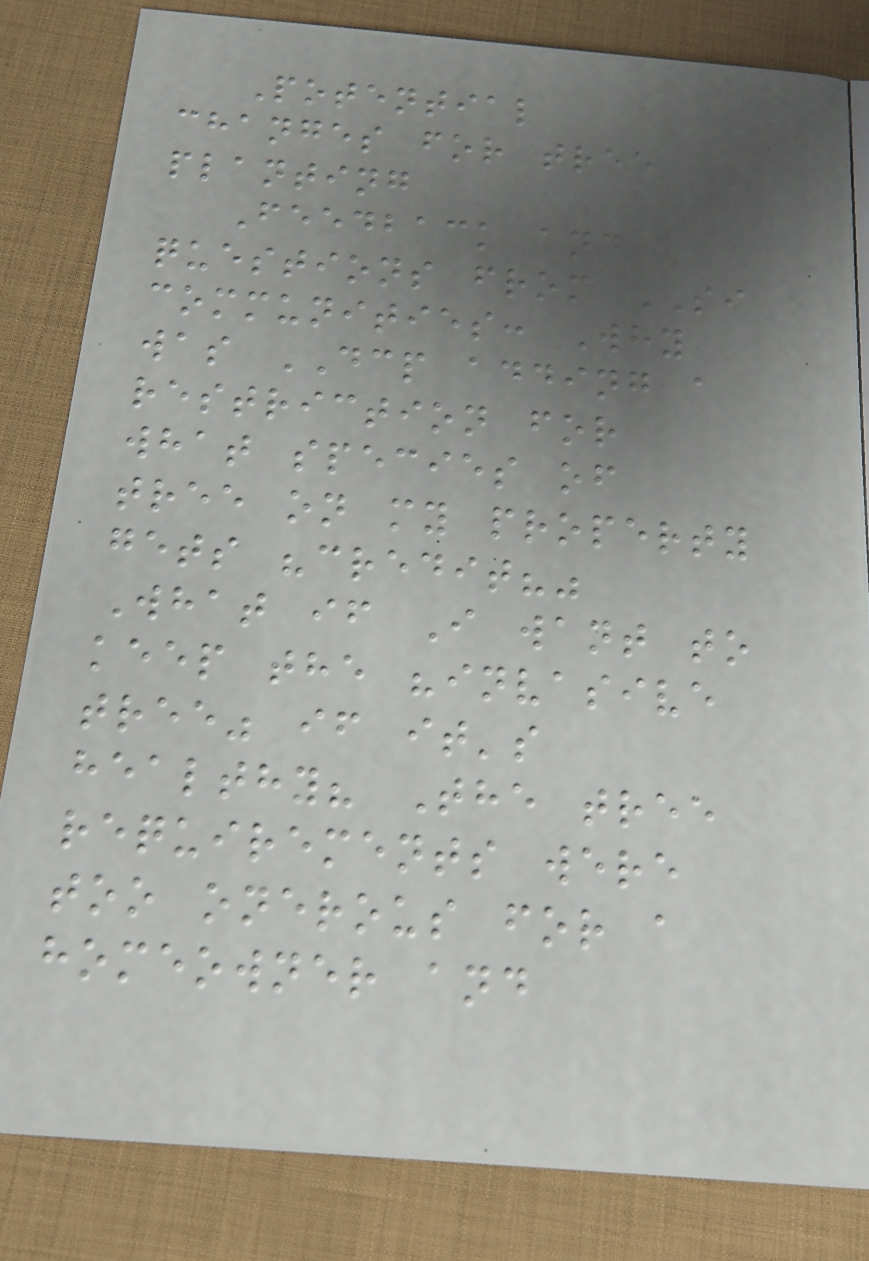Potential
changes for tree
planting
Feedback and
questions from SI
communities: Why
was DCP adding a
restriction for
what species of
tree on my property
gets "credit?"
What if I want to
keep the "invasive
tree" if it's
healthy? The tree
requirements were
too onerous for a
homeowner and
